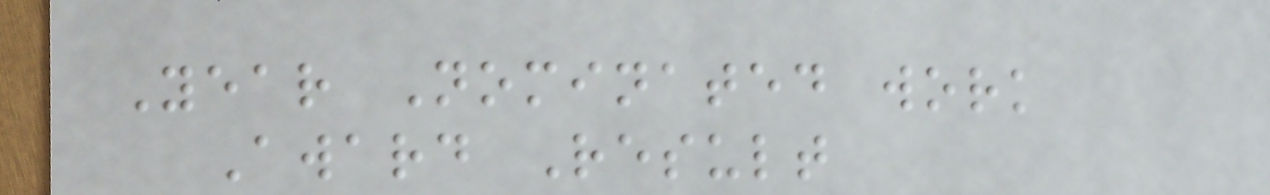Year Nominated work
Award Result
